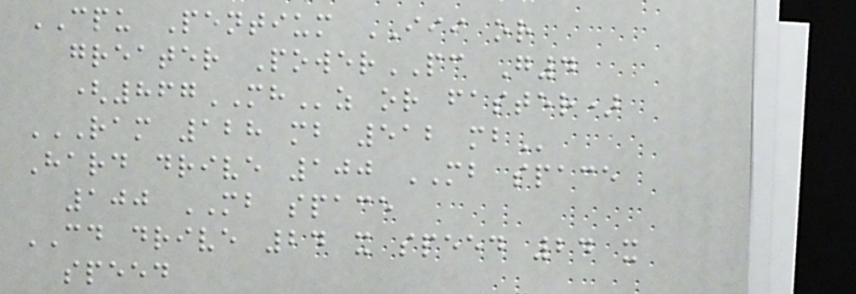CPU Pentium III or
greater PowerPC G4
(867MHz or faster)
RAM 128 MB 512 MB
Hard drive 100 MB space
100 MB space
CD drive 24 x speed 24 x
speed
